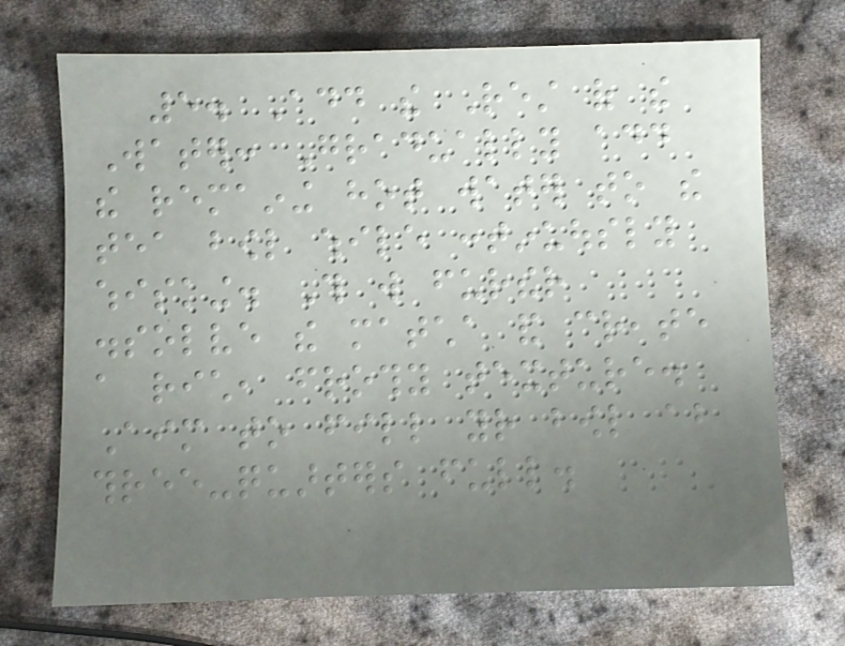5. Add the Rest of the
Water: Gradually add
the remaining hot water to the
tea bowl while continuously
whisking. This will further
dissolve the matcha and create
a rich, frothy texture.
Aim to fill your bowl about
three-quarters full.
